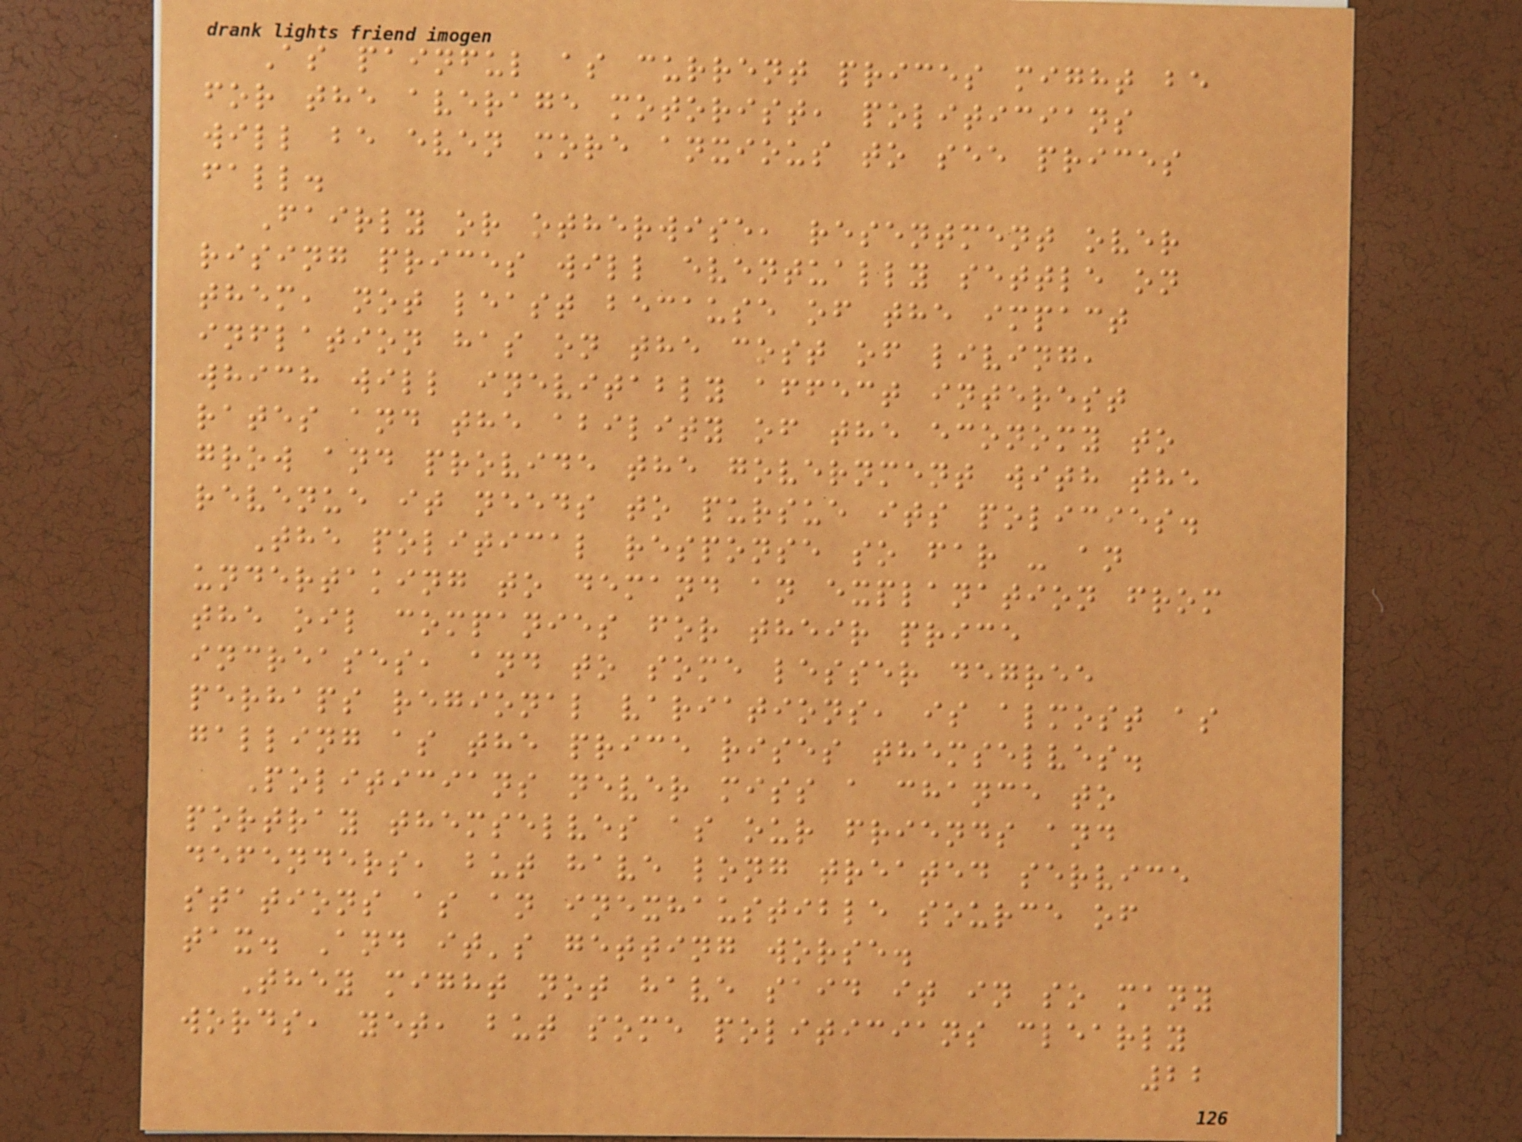As painful as current prices might be
for the average motorist, politicians
will be even more anxious to see prices
fall.
Fairly or otherwise, resentment over
rising prices will eventually settle on
them, not least because of the impact
inflation has on the cost of living,
which will inevitably affect interest
rates and the ability of the economy to
grow and provide the government with the
revenue it needs to pursue its policies.
The political response so far - an
undertaking to demand an explanation from
the oil companies for their price
increases, and to some lesser degree
perhaps regional variations, is almost as
galling as the price rises themselves.
Politicians never miss a chance to
portray themselves as our friends and
defenders, but have long treated service
stations as an inexhaustible source of
tax. And it's getting worse.
They might not have said it in so many
words, yet, but some politicians clearly
22
